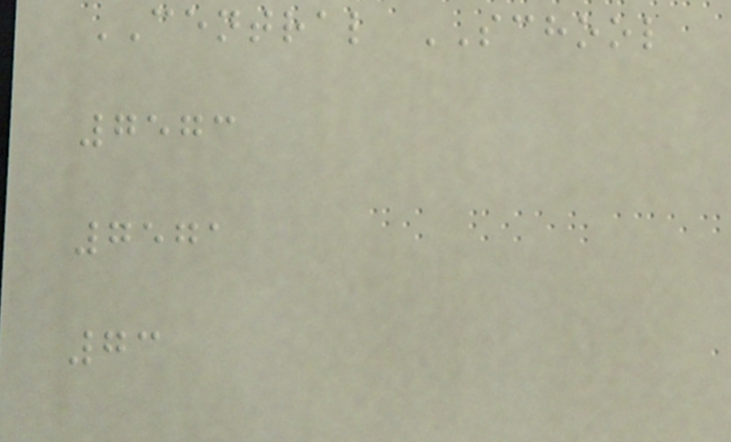CENTRAL SCHOOL
7573
7571
73
